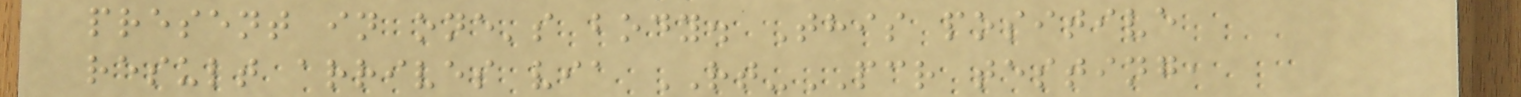present in one's body. This positive
result arrives via RT-PCR testing,
